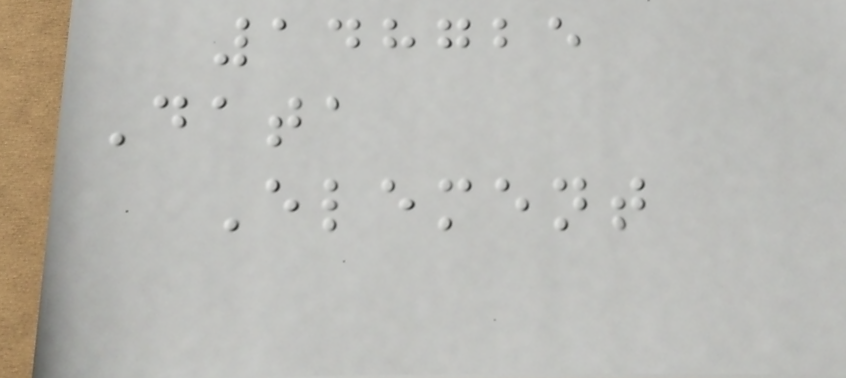148725
Data
Element
